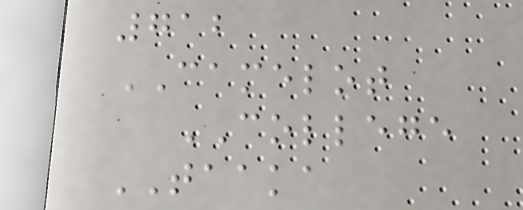712
CAMELOT
COLLEGE
TAAKA
